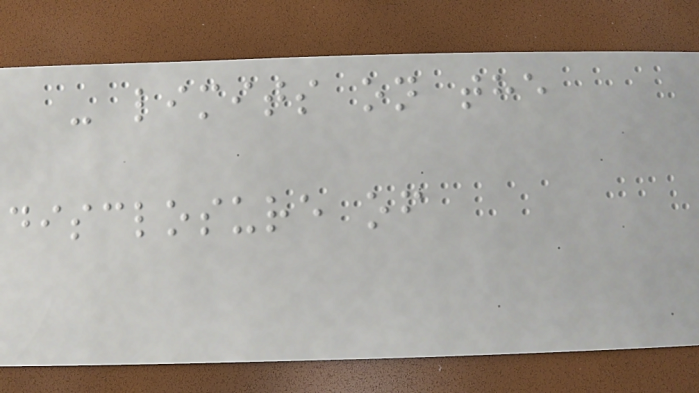- limits on the
disclosure of
